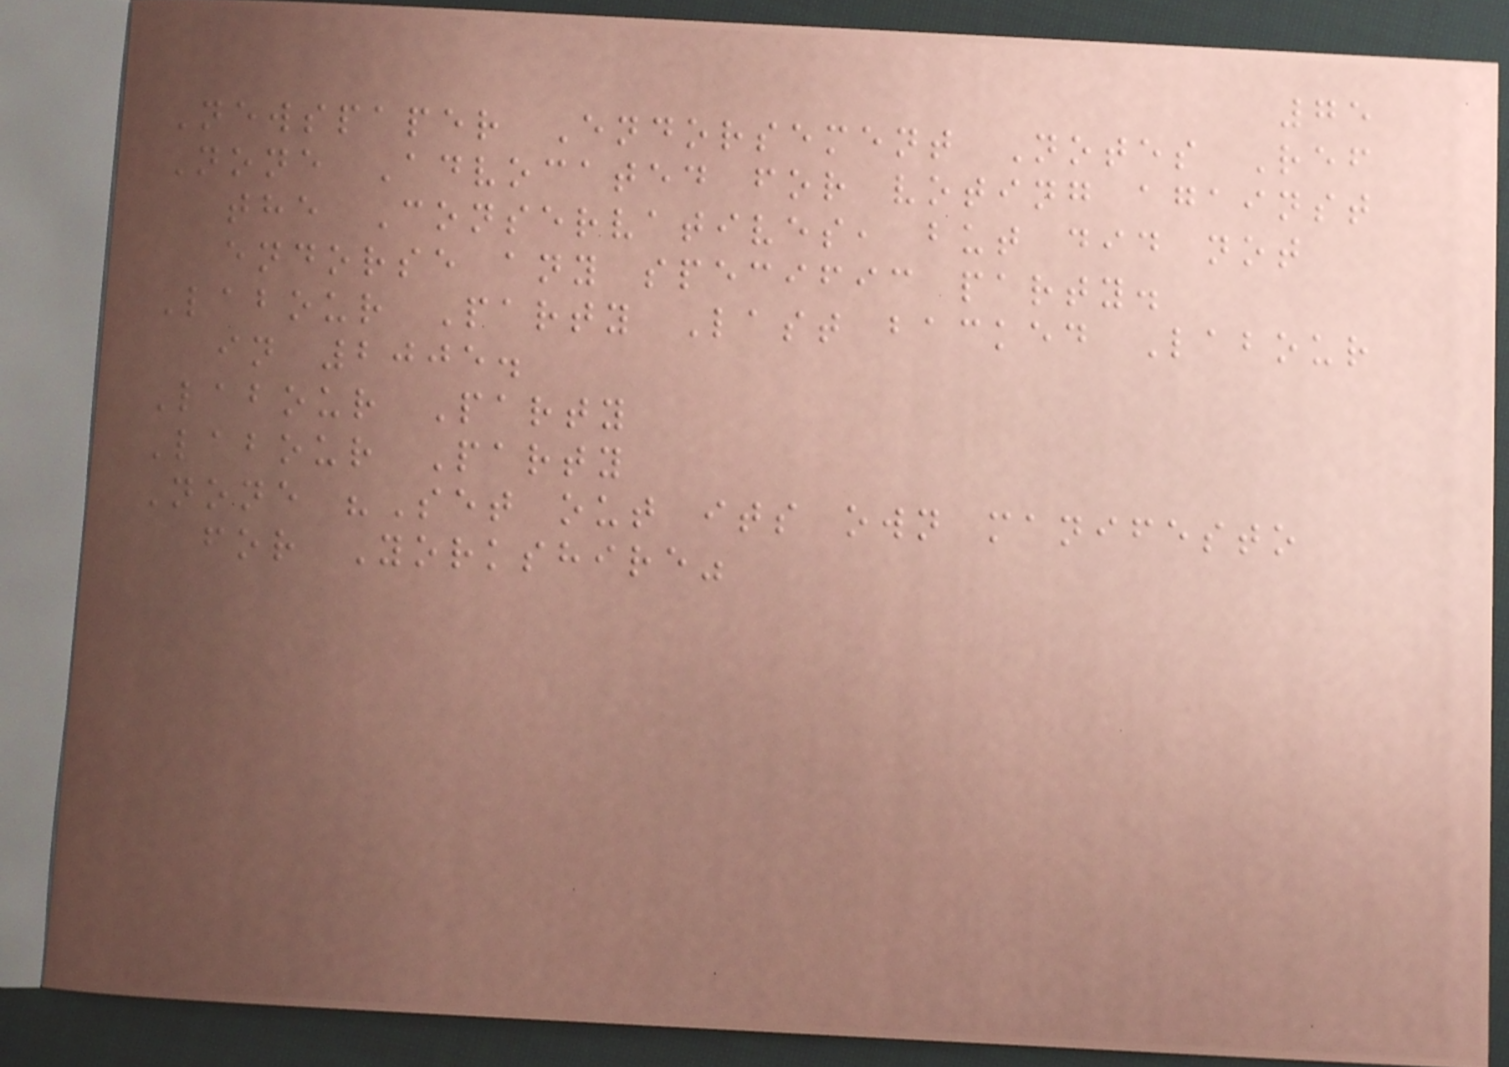75
Newspaper Endorsement Notes Ref
None Advocated for voting against
the Conservatives, but did not
endorse any specific party.
Labour Party Last backed Labour
in 2005.
Labour Party
Labour Party
None "Set out its own manifesto
for Yorkshire"
